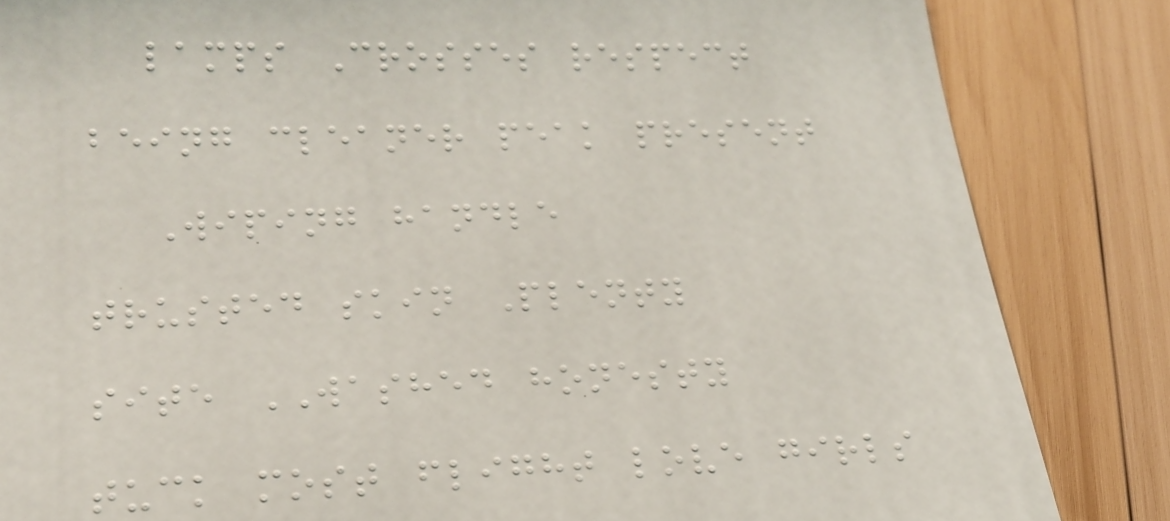lamps Crosses respect
being cleaner peak present
Wiping handle
trusted skin Plenty
site WASHED honesty
tuck most flight love girls
